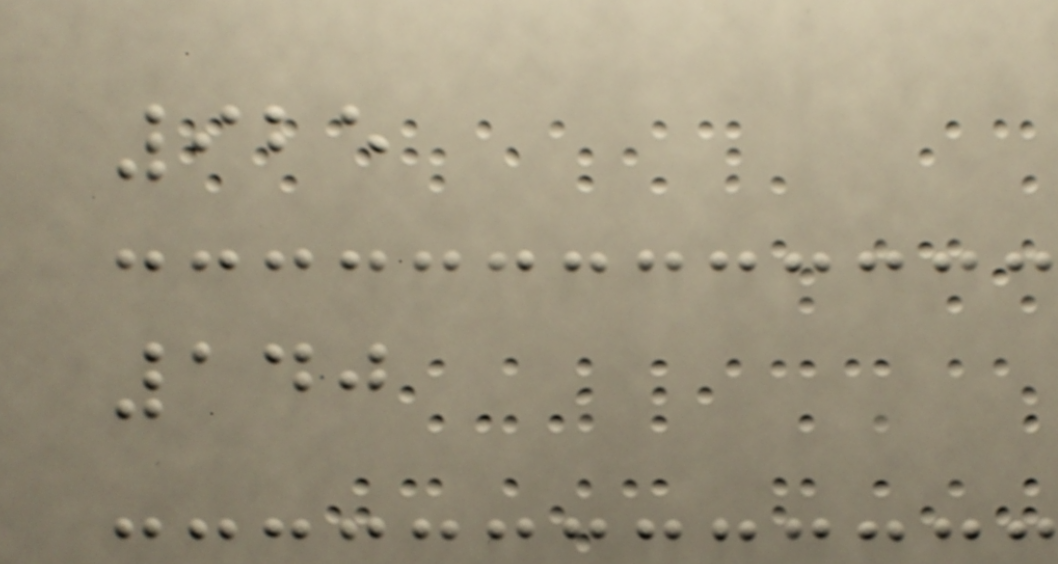925
140
